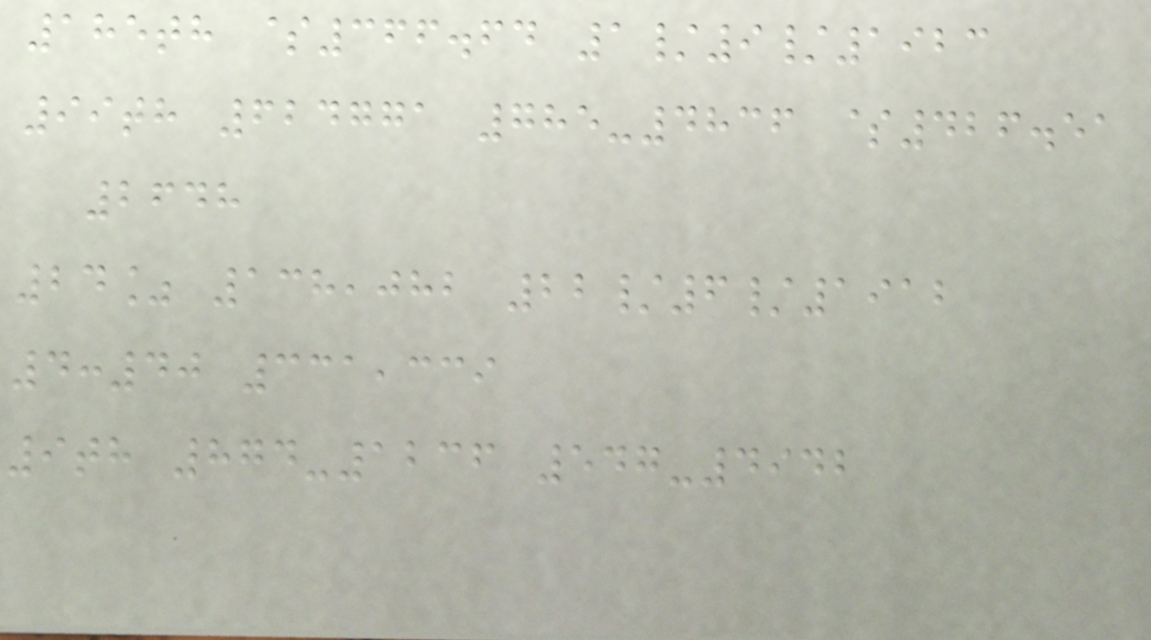185th $366.64 1/9/1923
99th 624771 785-4836 $426.51
2648
24% 138,082 22/6/1912
4:40 331,339
9th 874-1236 547-4942
